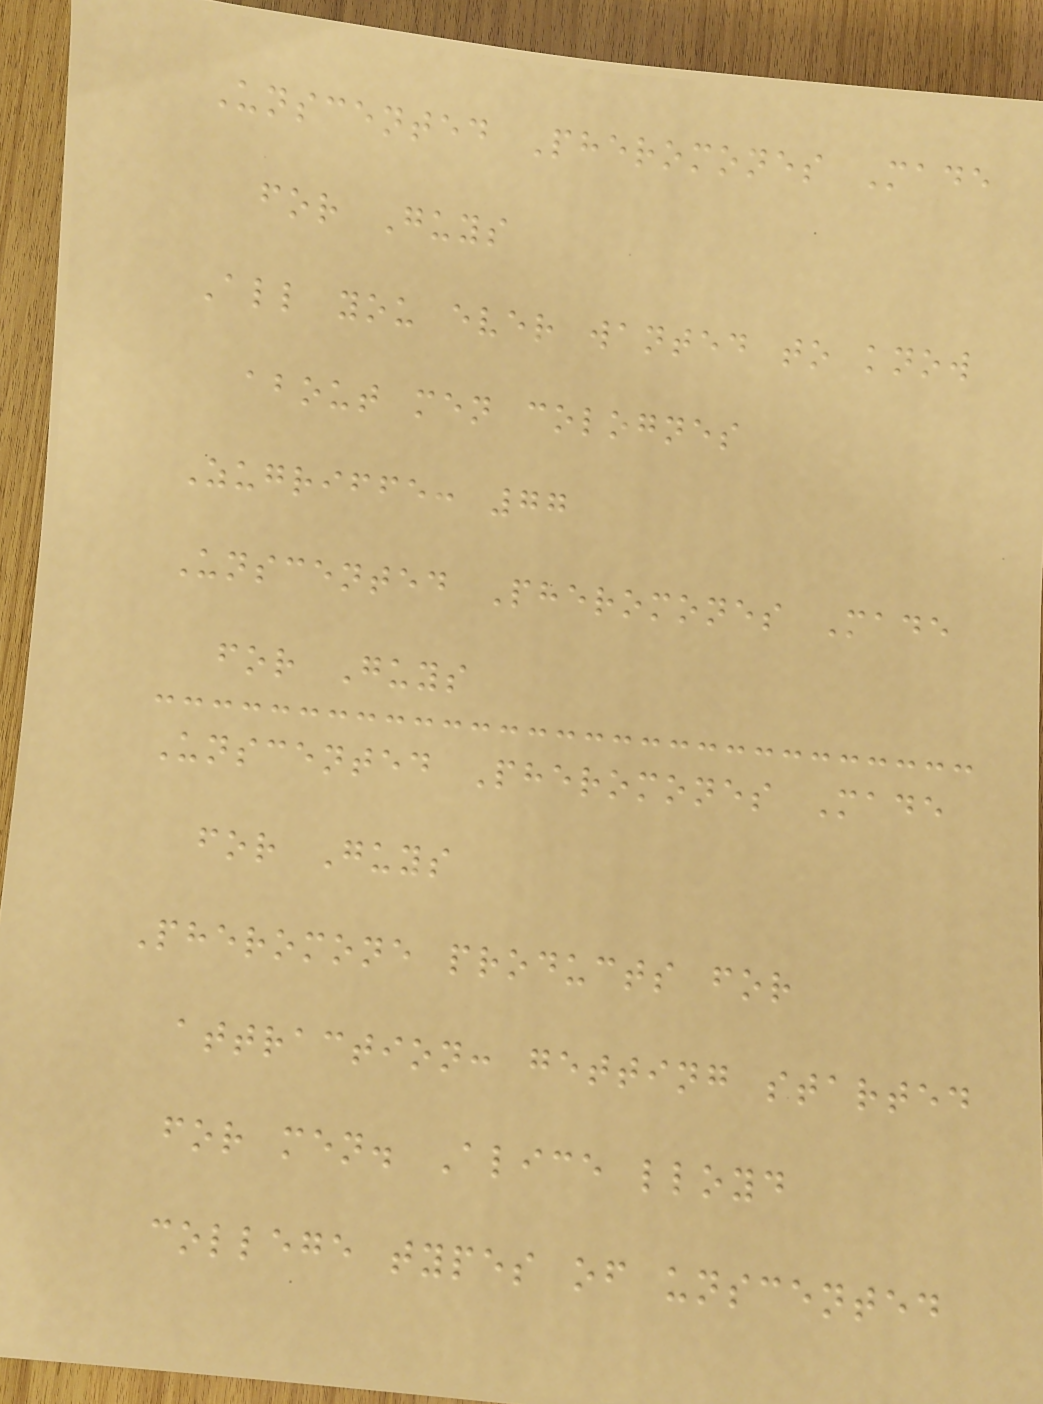Unscented Pheromones Made
for Guys
All you ever wanted to know
about men colognes
Zugriffe: 77
Unscented Pheromones Made
for Guys
Unscented Pheromones Made
for Guys
Pheromone products for
attraction: getting started
for men. Alice lloyd
college types of unscented
